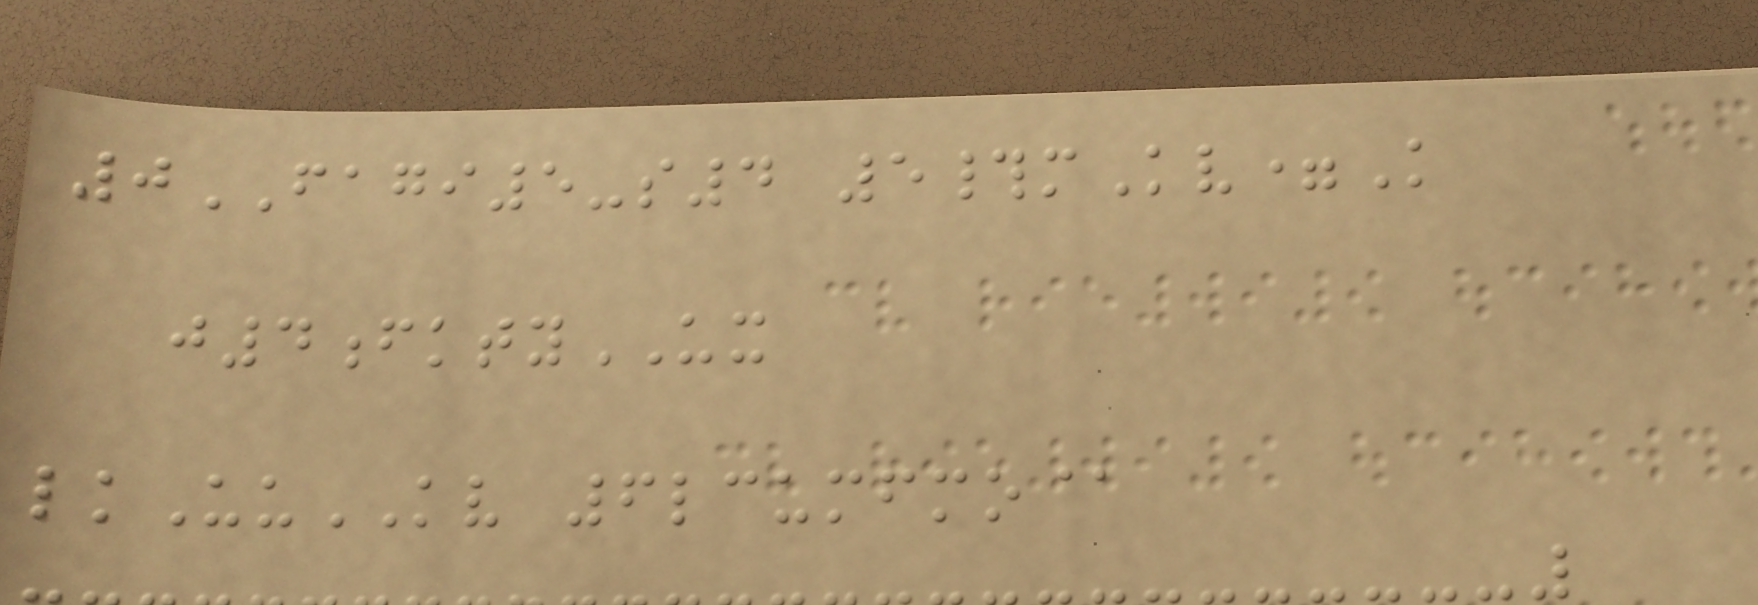0FAGI5-s4 5#mKv=K
j4fktyUX
lkUuKV 6lcumfmo@
